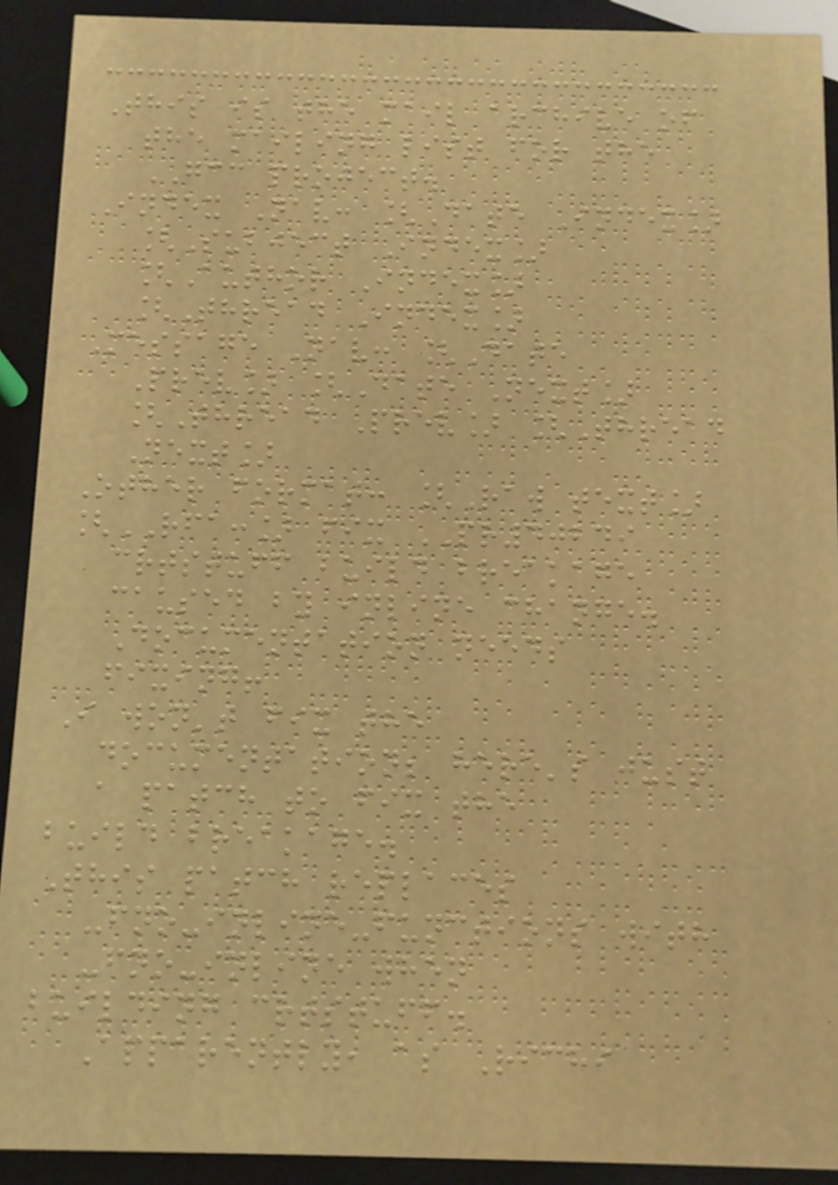This is the mail archive of
the mailing list for the
GCC project.
Index Nav: [Date Index]
[Subject Index]
[Author Index]
[Thread Index]
Message Nav: [Date
Prev] [Date Next]
[Thread Prev] [Thread
Next]
Other format: [Raw text]
[RFA:] fix PR40249
crtstuff build breakage
caused by inline change.
Documentation needs
fixing!
I won't fix the
documentation; here's just
a patch to fix the
build breakage.
This patch replaces
-fno-inline-functions with
-fno-inline when
building crtstuff.
Apparently, as Richi
